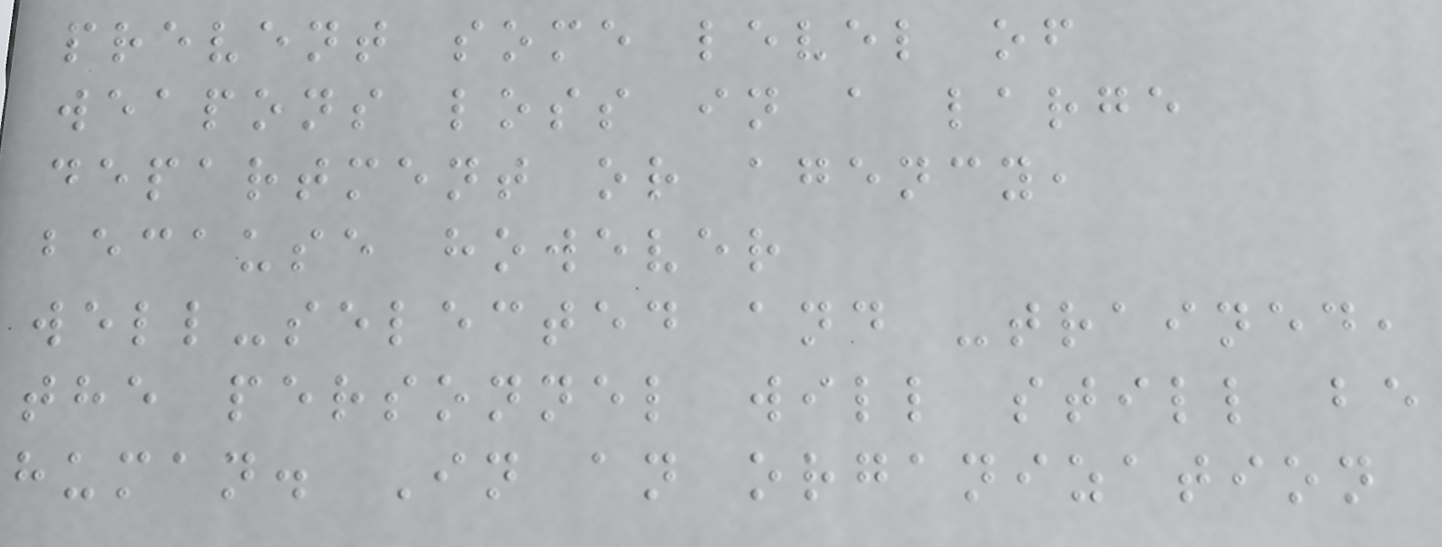prevent some level of
weapons loss in a large
department or agency,
because however
well-selected and -trained,
the personnel will still be
human. In an organization
